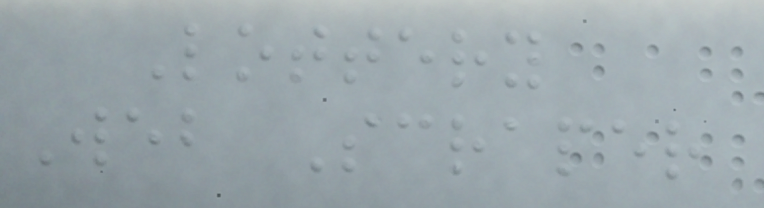Lottery
Web Scraper
